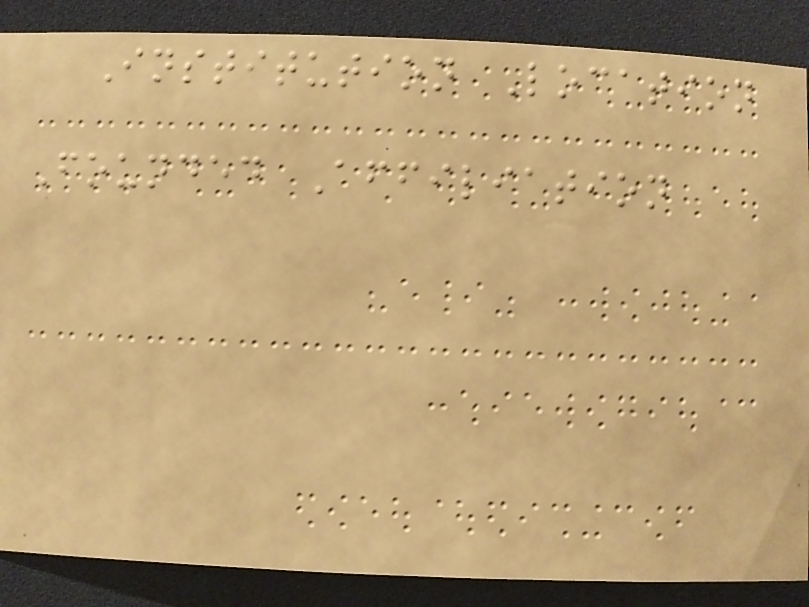Institution Location
Founded Affiliation
